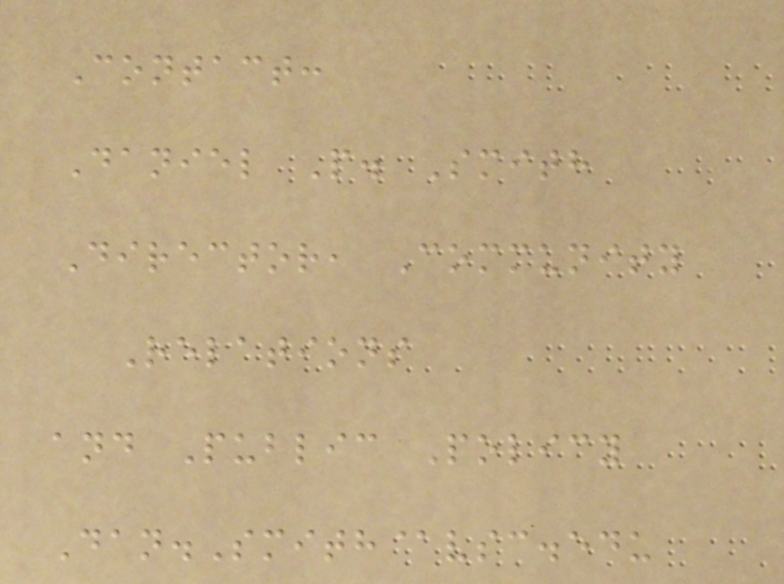Contact:
Daniel P. Smith
Director, Community
Relations
and Public Policy
Dan.Smith@vsc.edu
